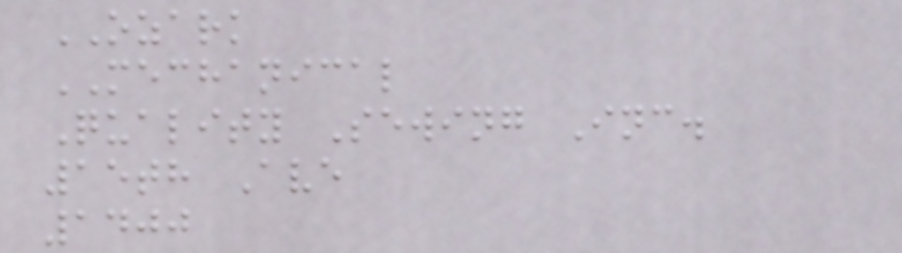OZARK
MECHANICAL
Quality Sewing Inc.
15th Ave
1400
